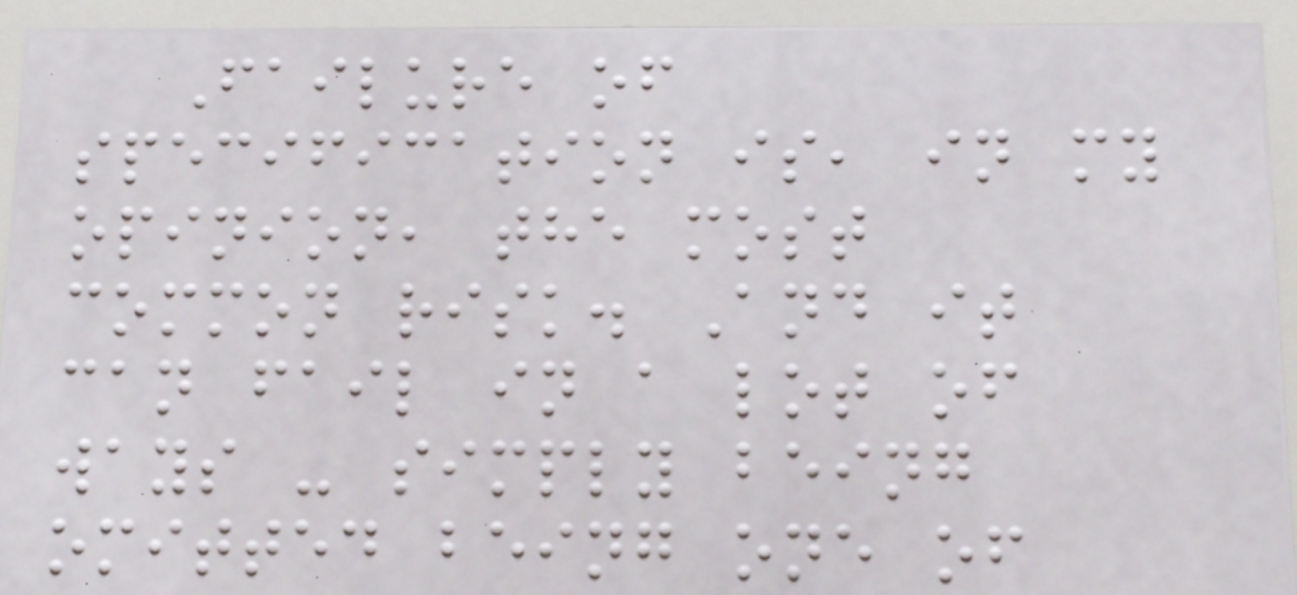Failure of
specification is, in my
opinion, the most
common risk. And it
can fail in a lot of
ways - simply being
omitted being one of
